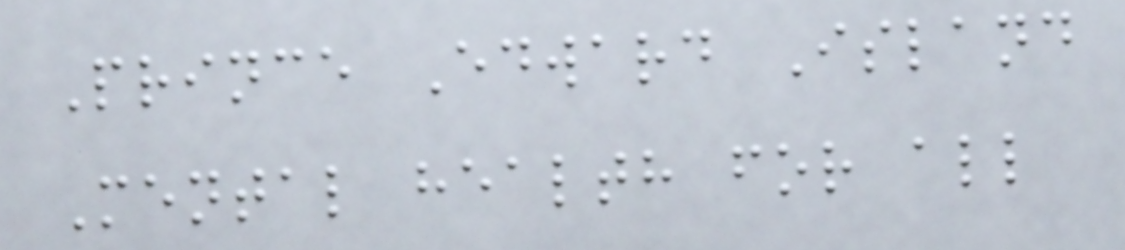Prince Edward Island
Mental health for all
